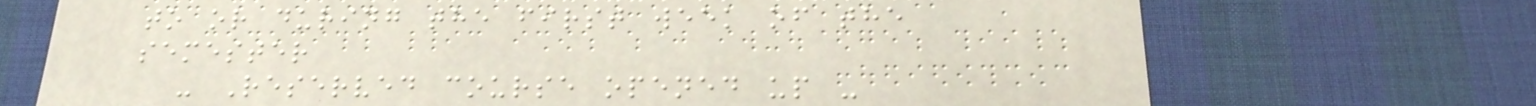to or during the first week of the
semester
- Reserved course opened up -
